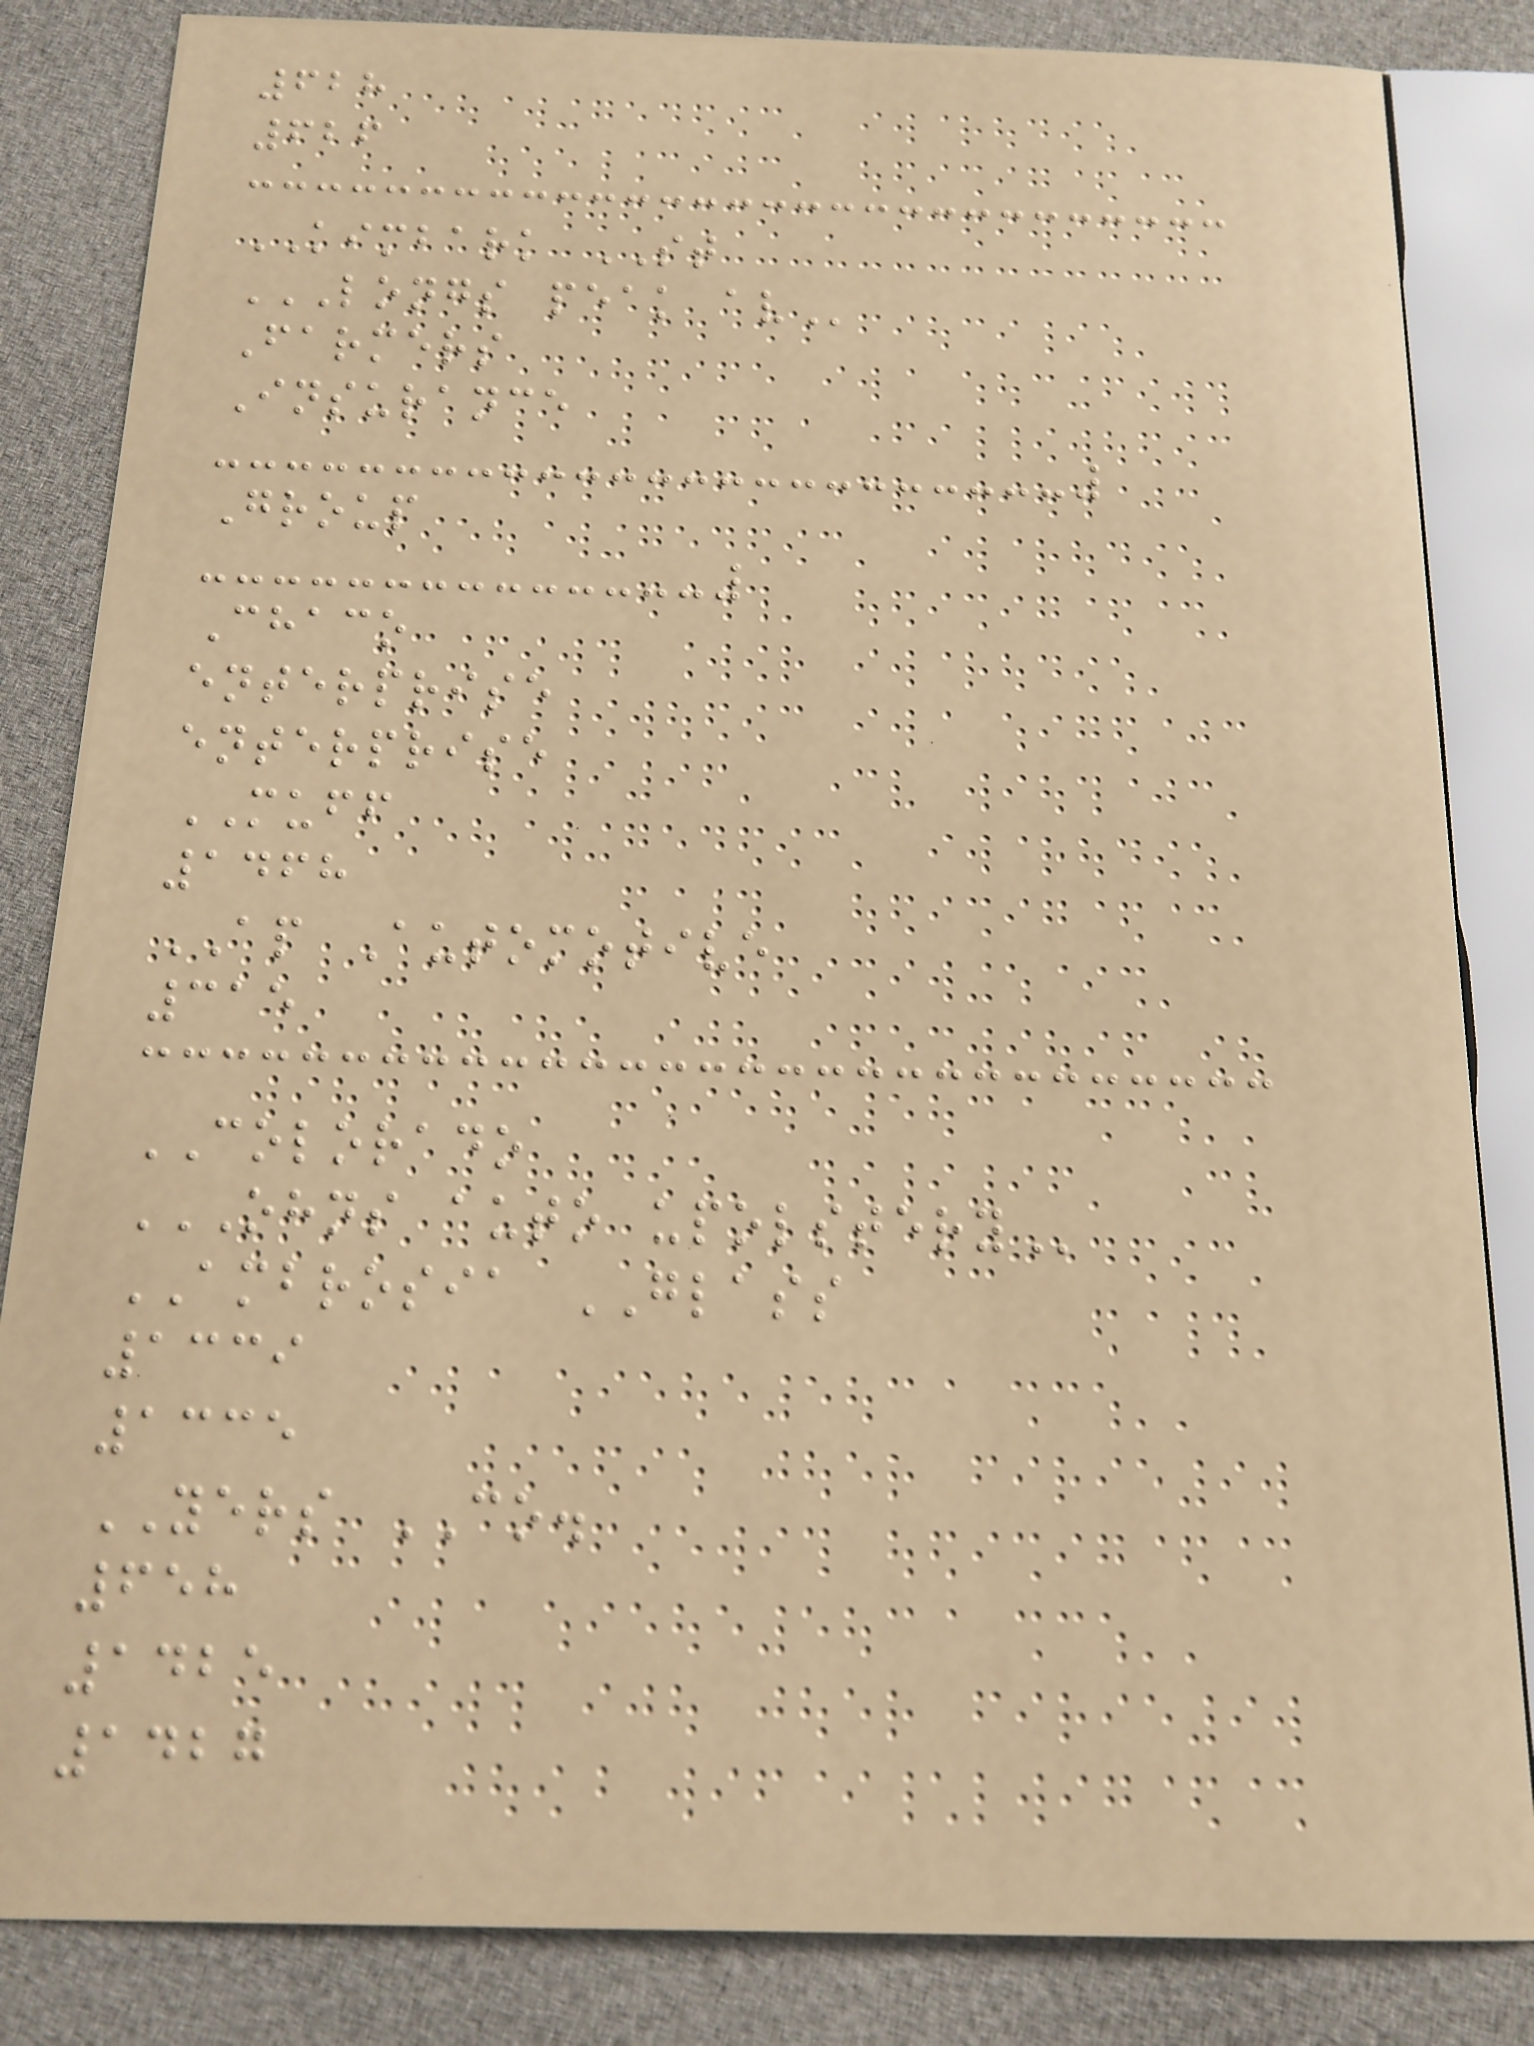628
626
KIMBARK ST
LONGS PEAK AV
Farmers
Insurance
Group
Chaco
enterprise
enterprise
MUFF
1468
AP Automotive
315
COLORADO
OHNS AUTO UPOLSTERY
AMBROSIA GLASS
1339
1335
YERS CO.
658
1425
1427
